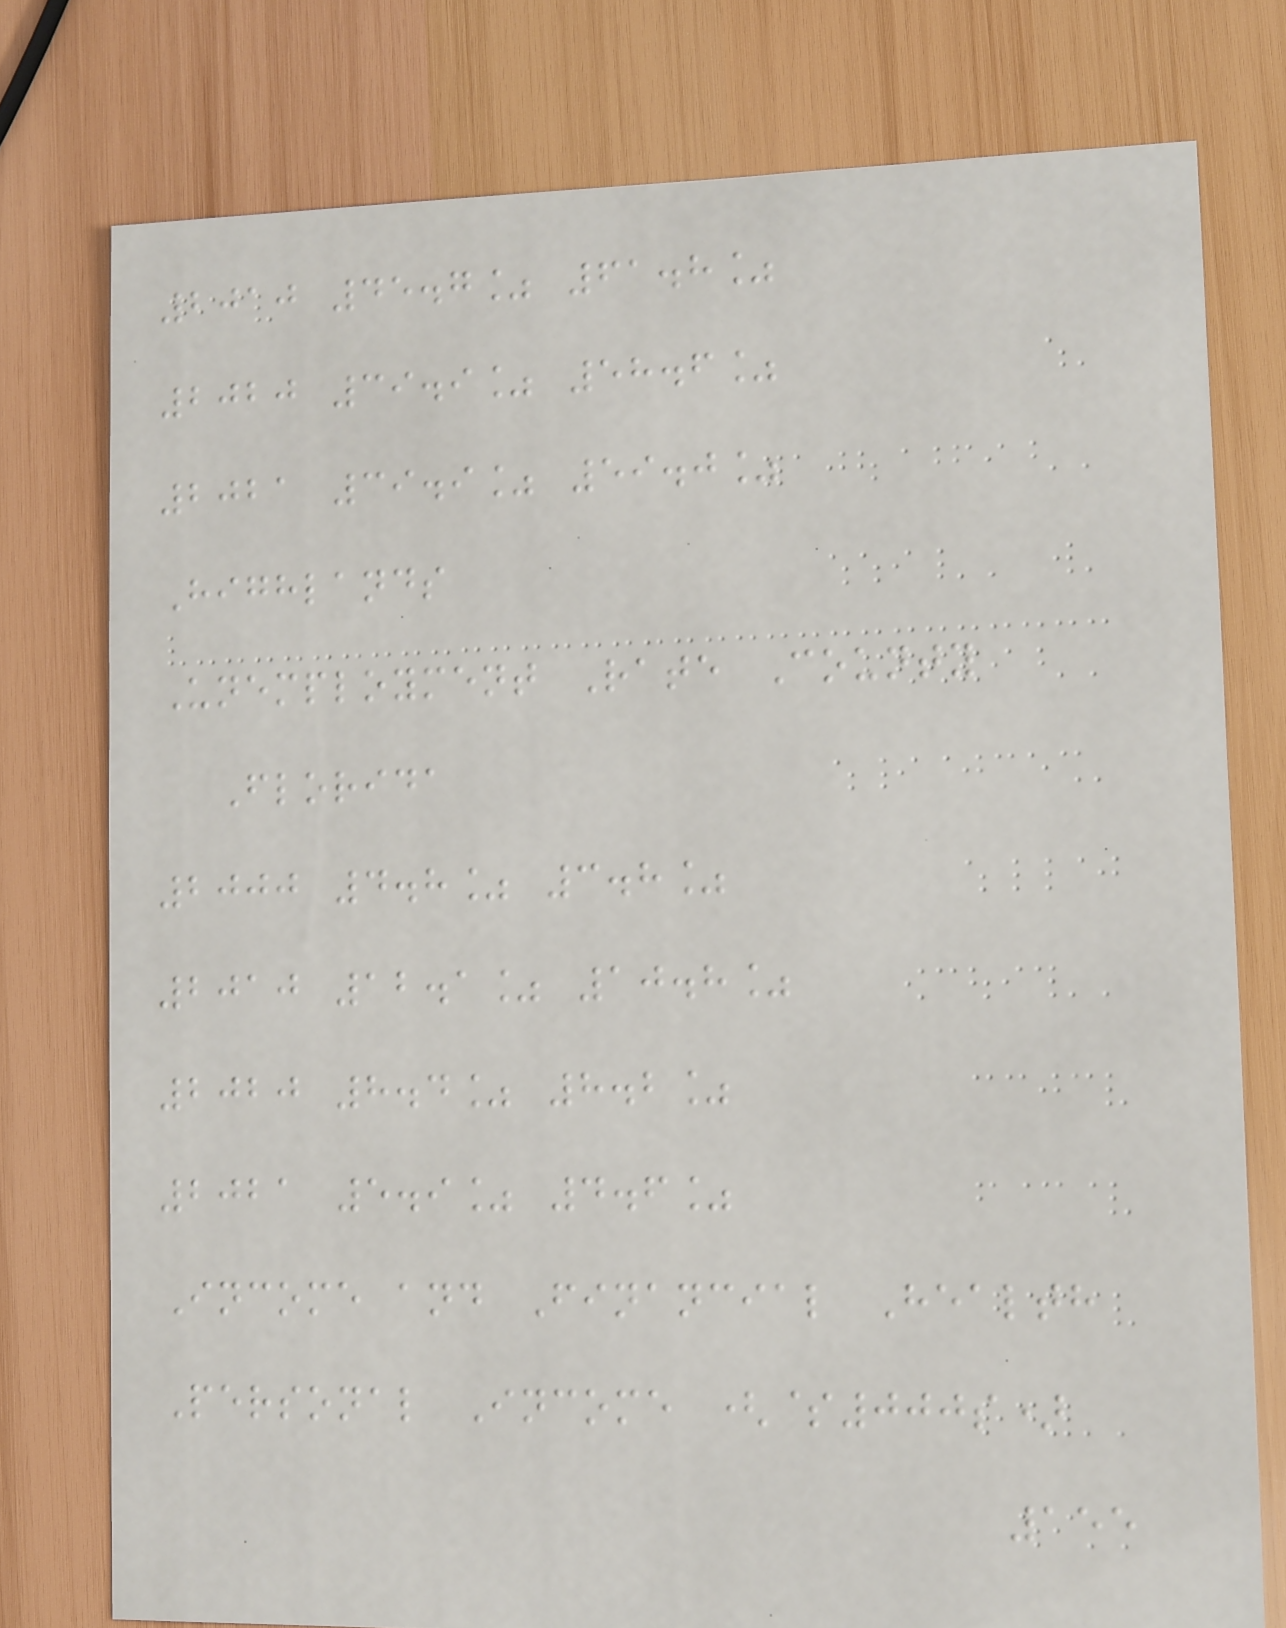2010 45.7% 61.8%
2020 39.9% 58.6%
2021 39.9% 59.0%
Highlands
Unemployment Rate County
Florida
2000 4.8% 3.8%
2010 12.1% 10.8%
2020 8.4% 8.2%
2021 5.9% 4.6%
Income and Financial Health
Personal Income ($000s)
155
